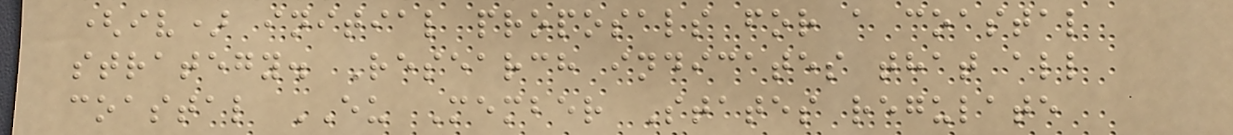(iv) initial proposals for a coastal
strategy. Research indicates that all
coastal EU Member States regulate
